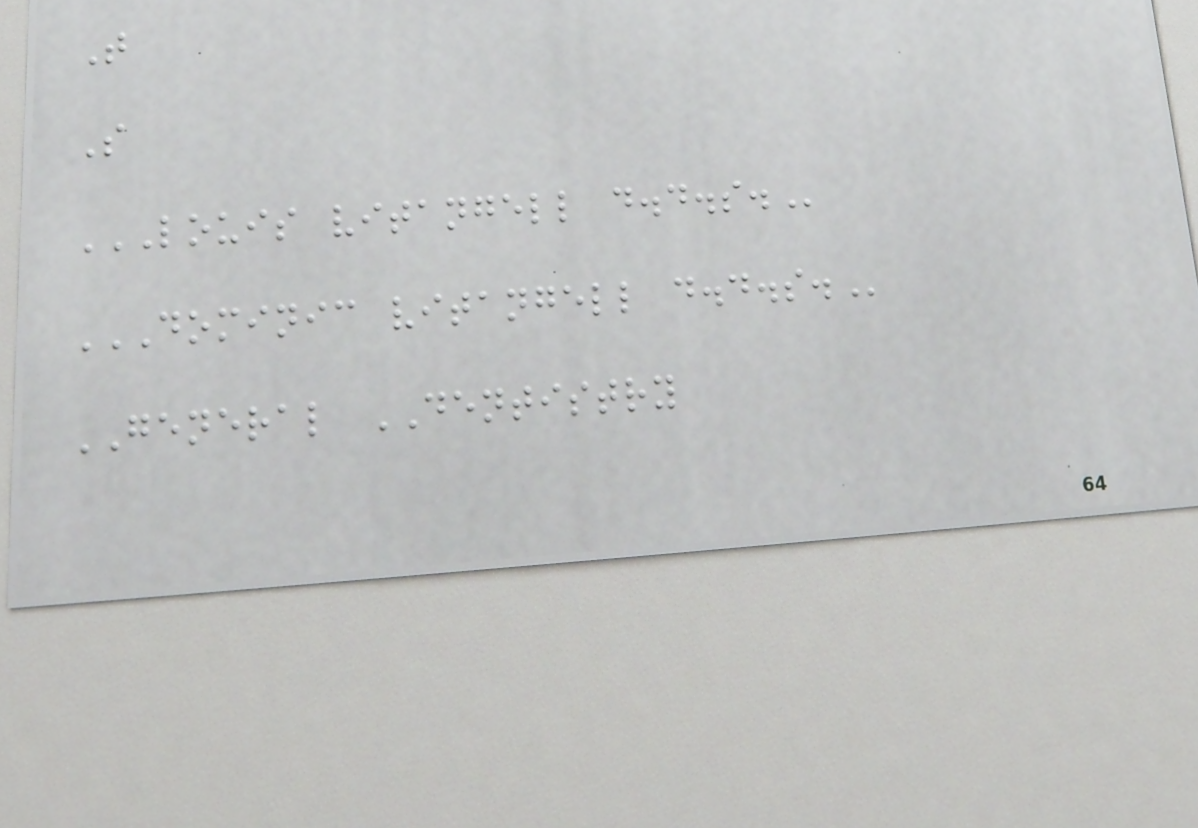T
S
LOUIS VITANGELL D.D.S.
DOMINIC VITANGELL D.D.S.
GENERAL DENTISTRY
